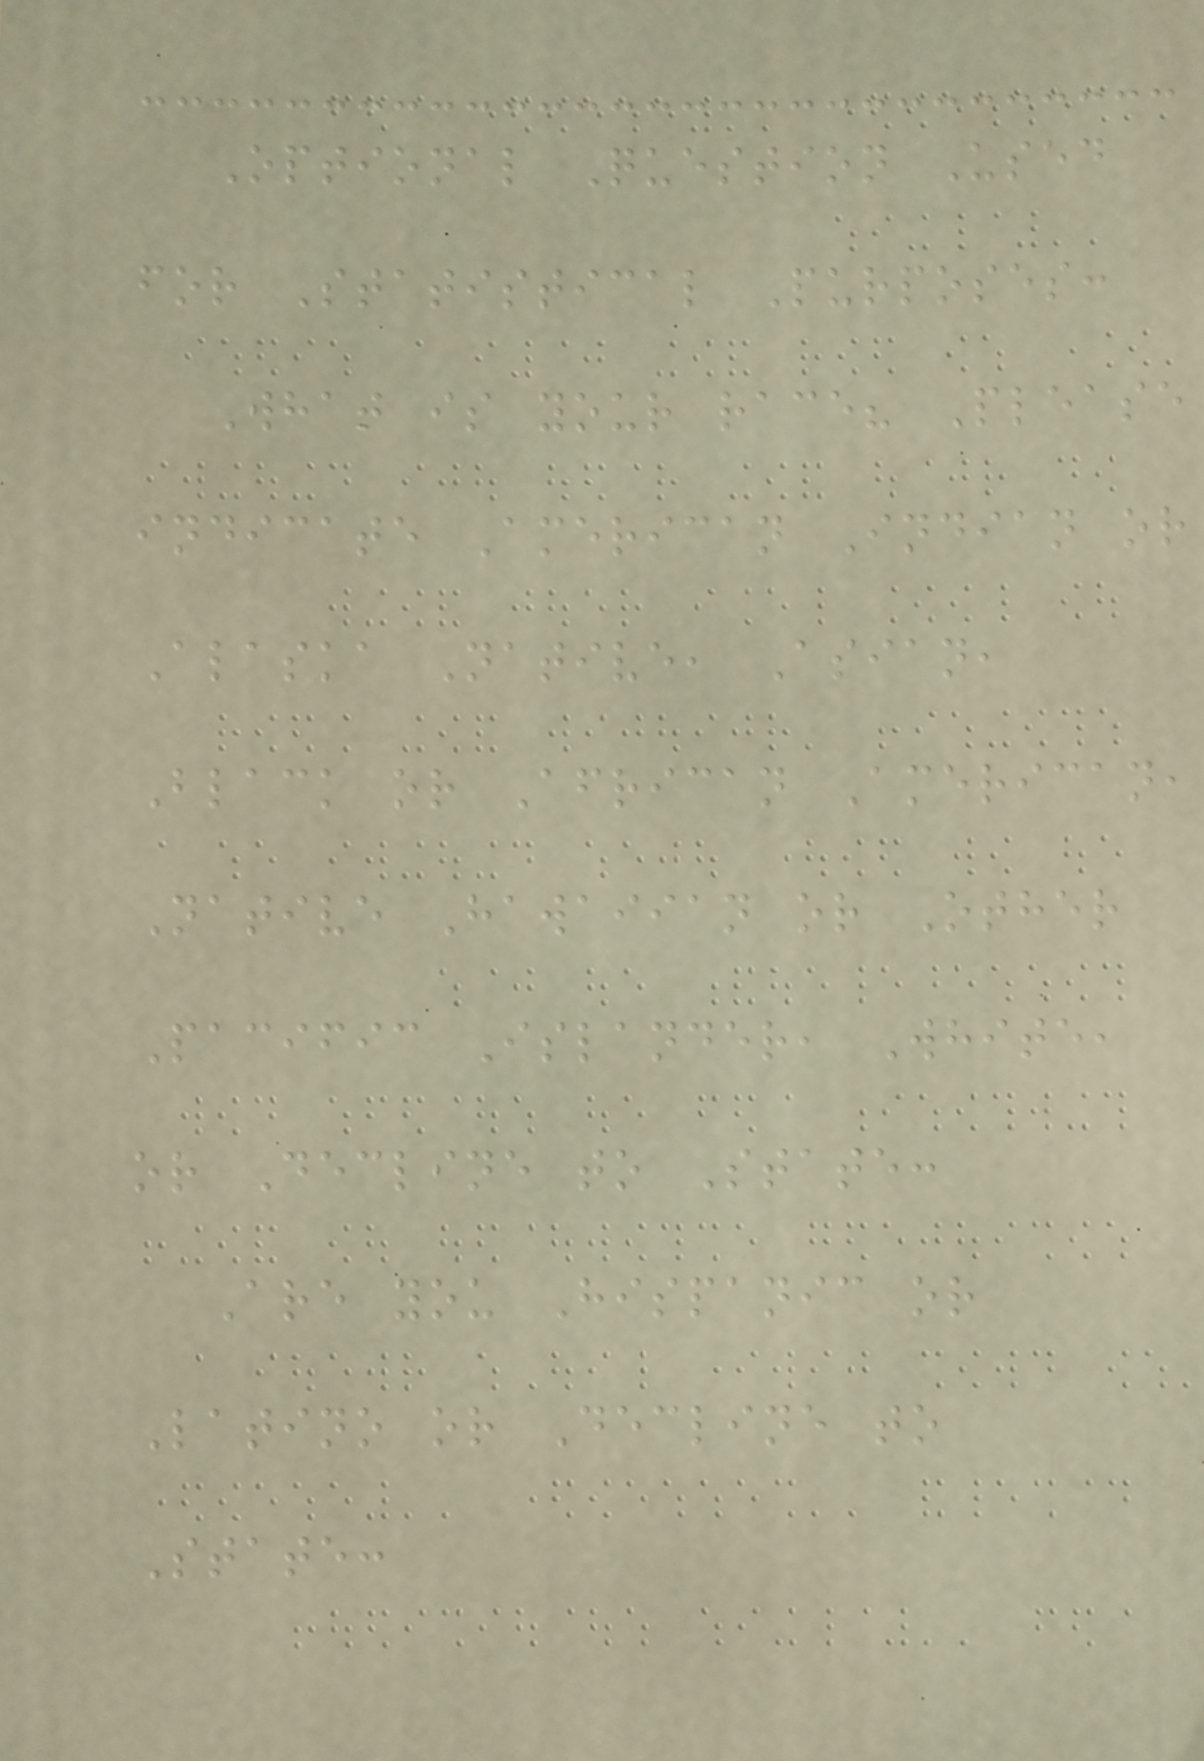Optional Question Used
for Statistical Purposes:
What is your race? Please
indicate American Indian or
Alaska Native, Asian,
Black or African American,
Native Hawaiian or Other
Pacific Islander, White,
or Decline to State:
Are you Hispanic or
Latino or Decline to
State:
